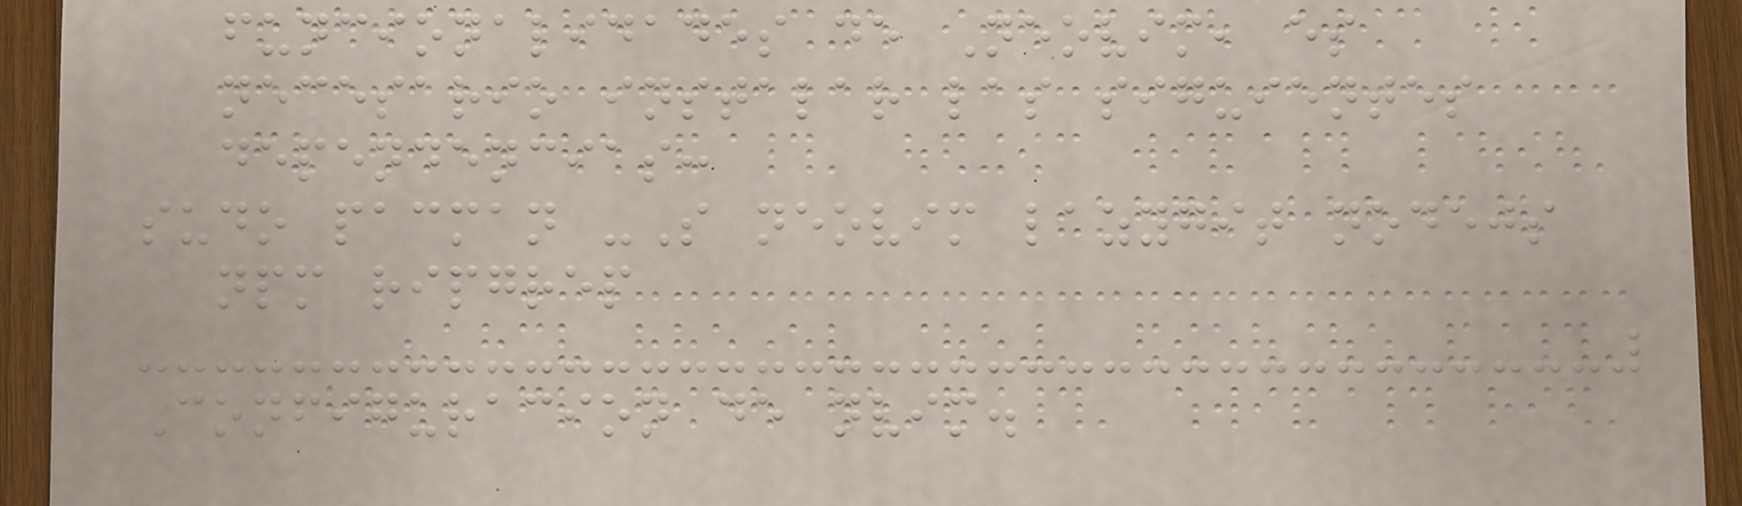funcionalidades de Neovim, es
necesario instalar las siguientes
dependencias:
sudo pacman -S neovim lazygit nodejs
npm ripgrep
Configuracion de nvim.
